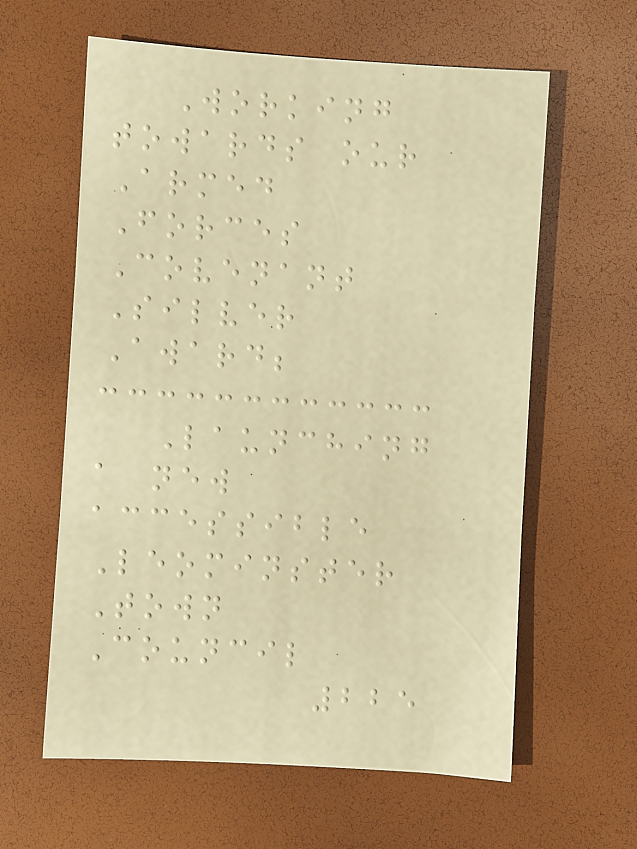Working
towards our
Armed
Forces
Covenant
Silver
Award;
Launching
a new
accessible
Leominster
Town
Council
225
